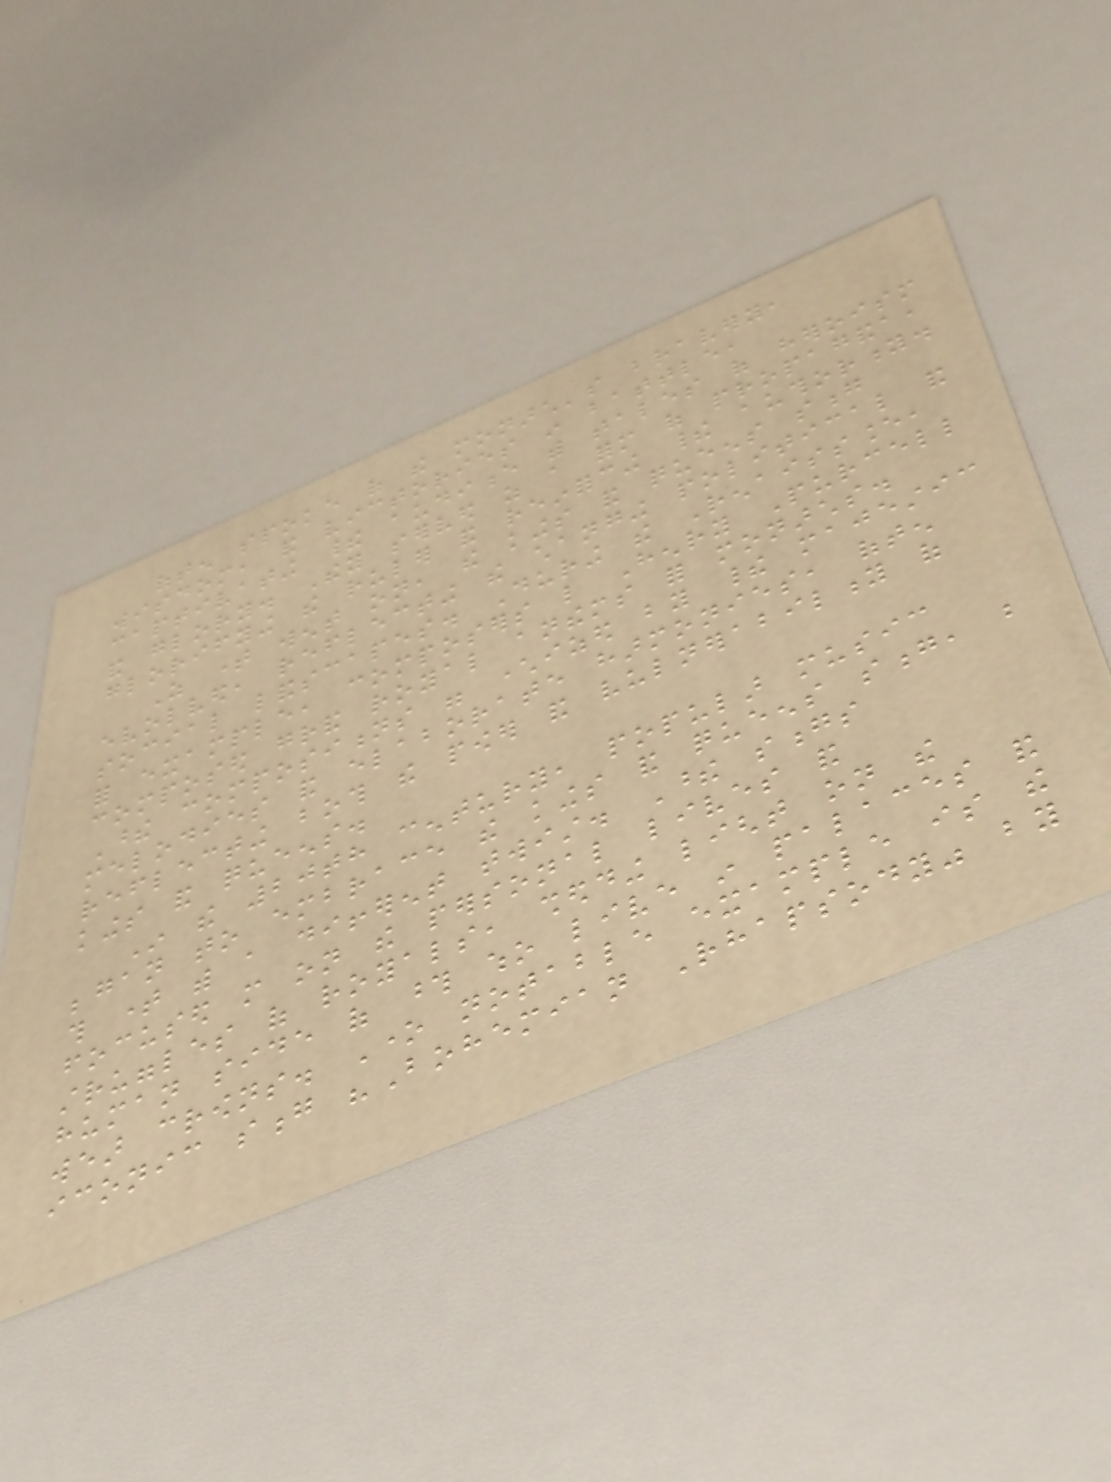often spoke of the monarch's bravery,
wisdom, and victories in battle,
captivating their audience with tales of heroism
and glory. They served as a form of propaganda,
glorifying the ruler and reinforcing their authority.
As time went on, the kings and queens song
evolved, reflecting the changing political and
social landscapes. During the Renaissance,
for example, composers like Henry Purcell
composed grand royal anthems for monarchs.
These compositions were characterized by their majestic
melodies and elaborate harmonies, often
reflecting both the power and vulnerability of
kings and queens.
In the 20th century, popular music
began to embrace the kings and queens song, but
this time with a different twist. These songs
focused more on the personal lives and
struggles of royals, shedding light on the
human side of those who live in palaces and
wear crowns. One notable example is the
iconic song "Bohemian Rhapsody" by
